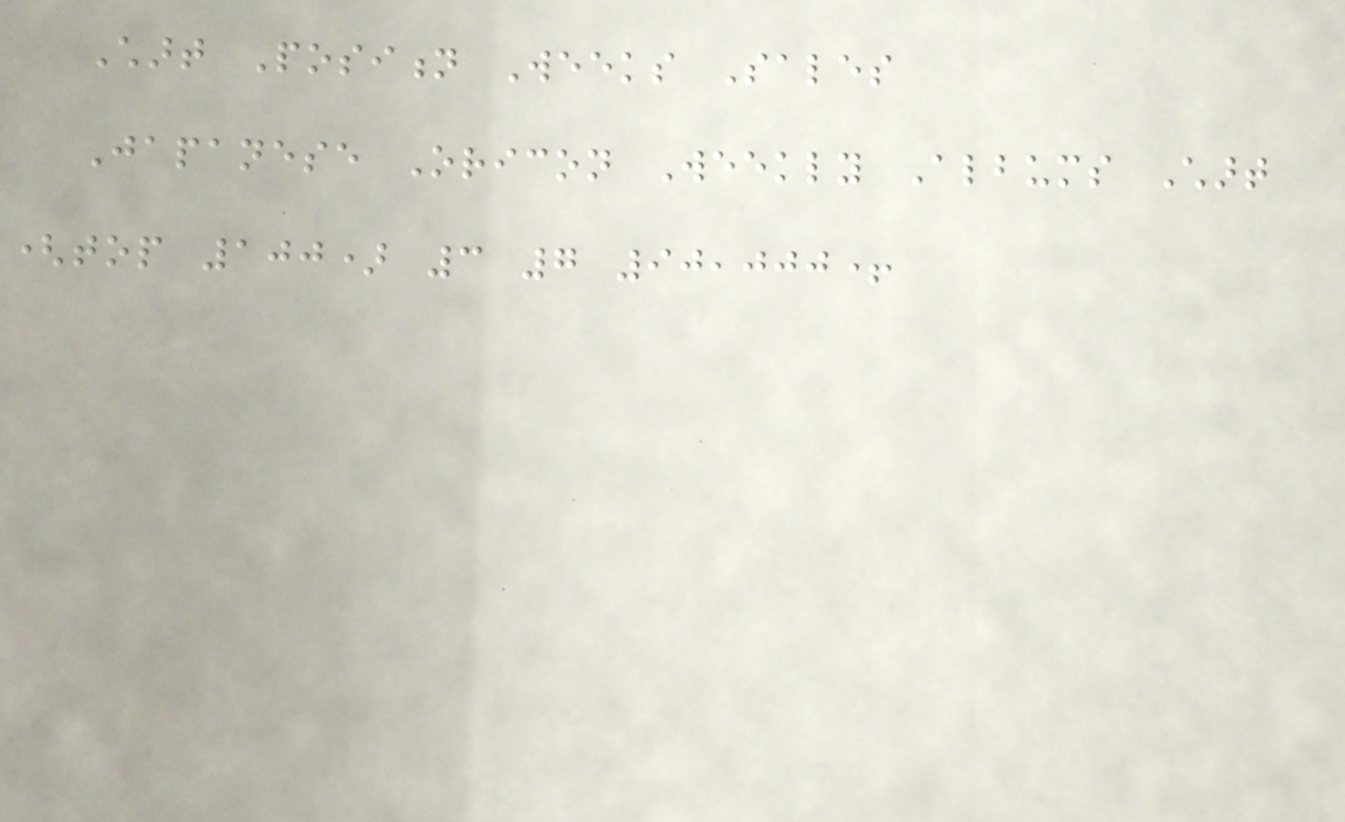Chart Position Weeks Sales
Japanese Oricon Weekly Albums Chart
(top 100) 3 7 90,000+
